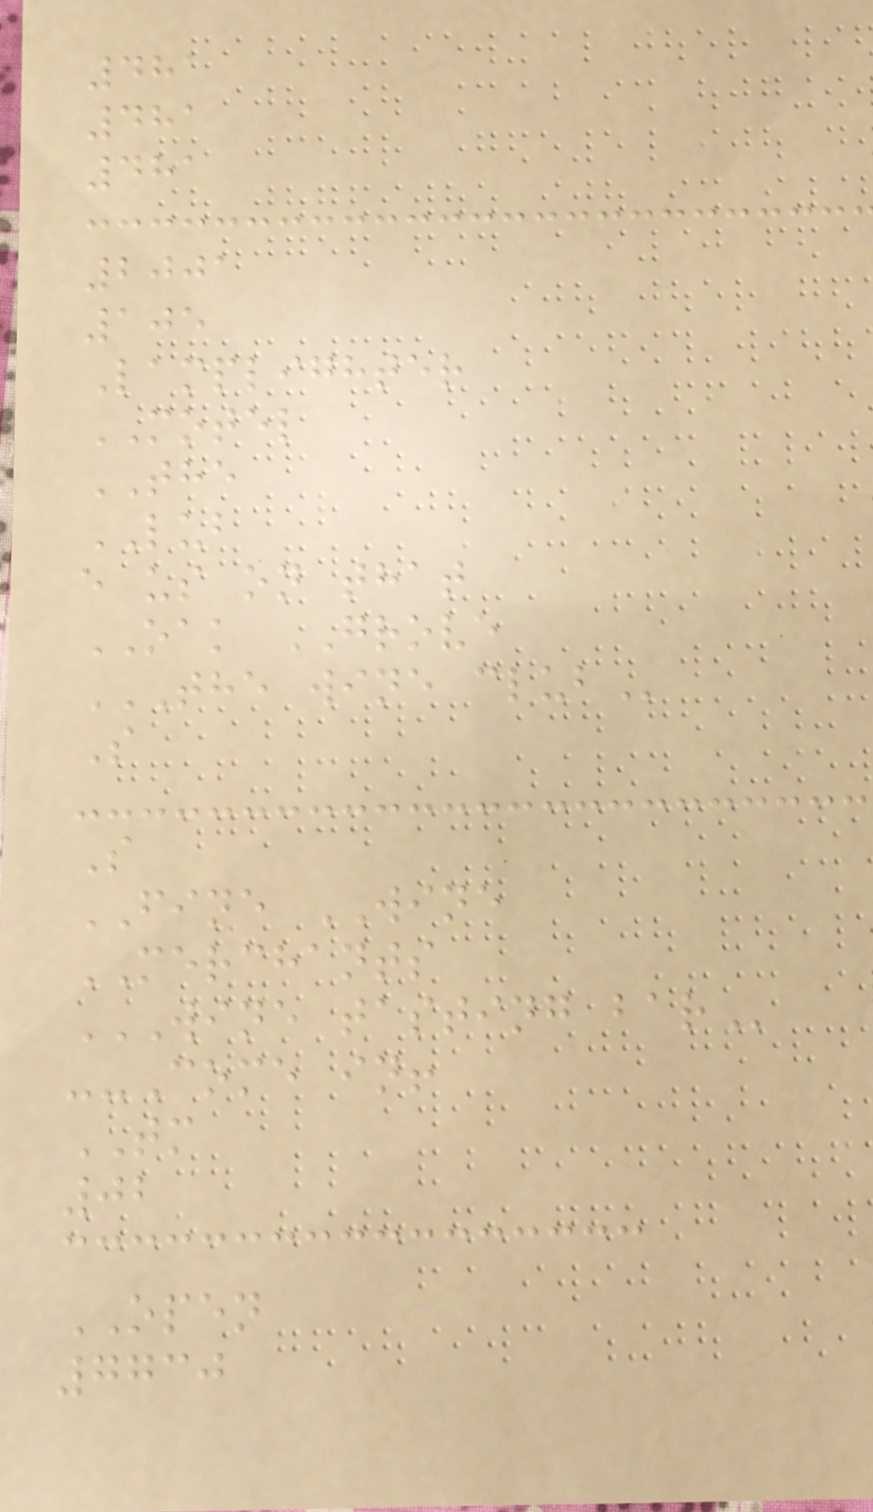481
481
481
2001
105
Lamplighter
MOTEL
THE
LUB
e us on that
OAK GROVE
THE WINE CLUB
S
S
FINE WINE
MERCHANTS
WINE TASTING BAR
--Come in!
TM
02
OPEN
7730
